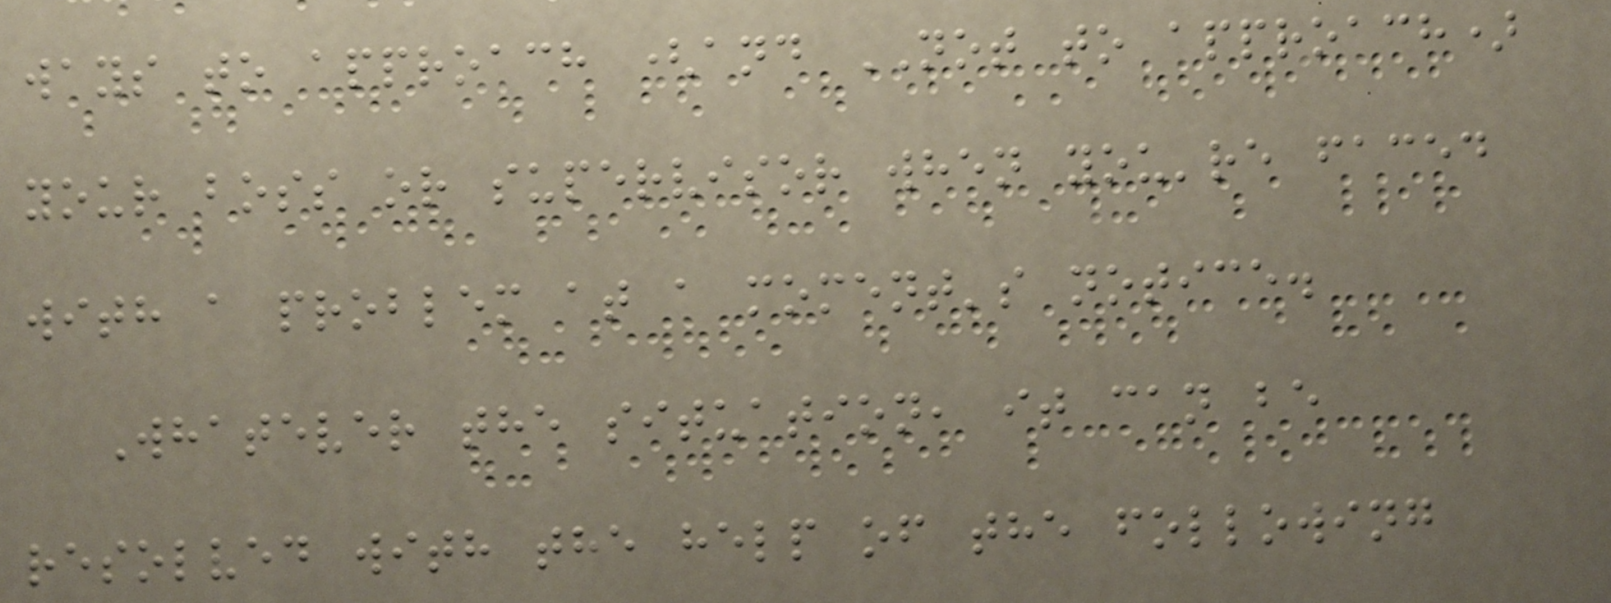ways to approach (and NOT to approach)
your boss or supervisor when you're faced
with a problem at a moment's notice.
Whatever the situation, it can be
resolved with the help of the following
